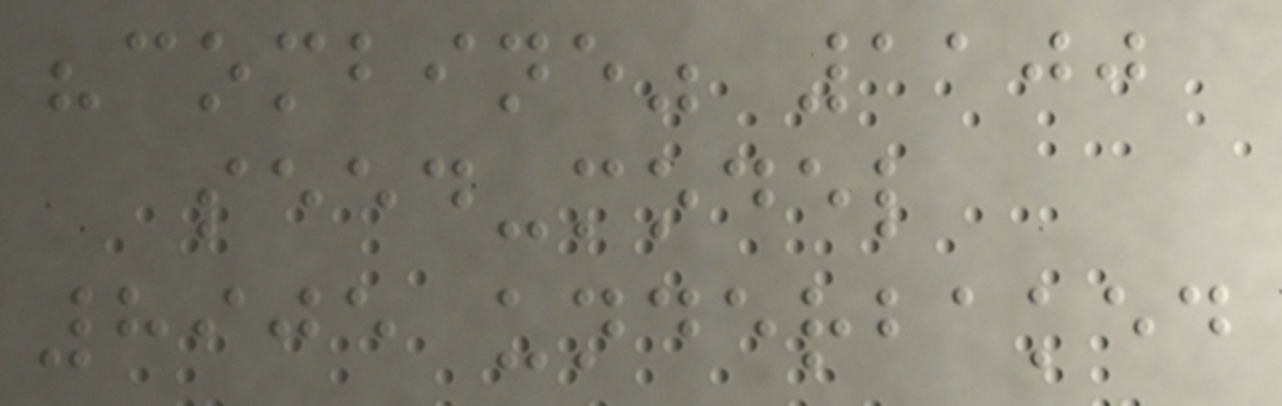"combine" 1100
seed-model
8905 underbaked
